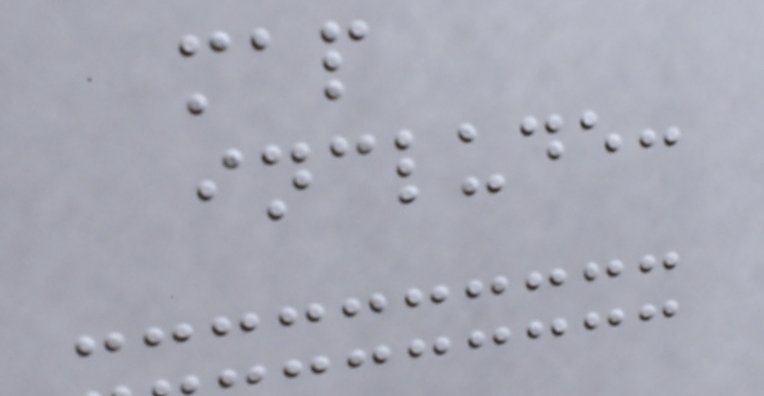map
include:
